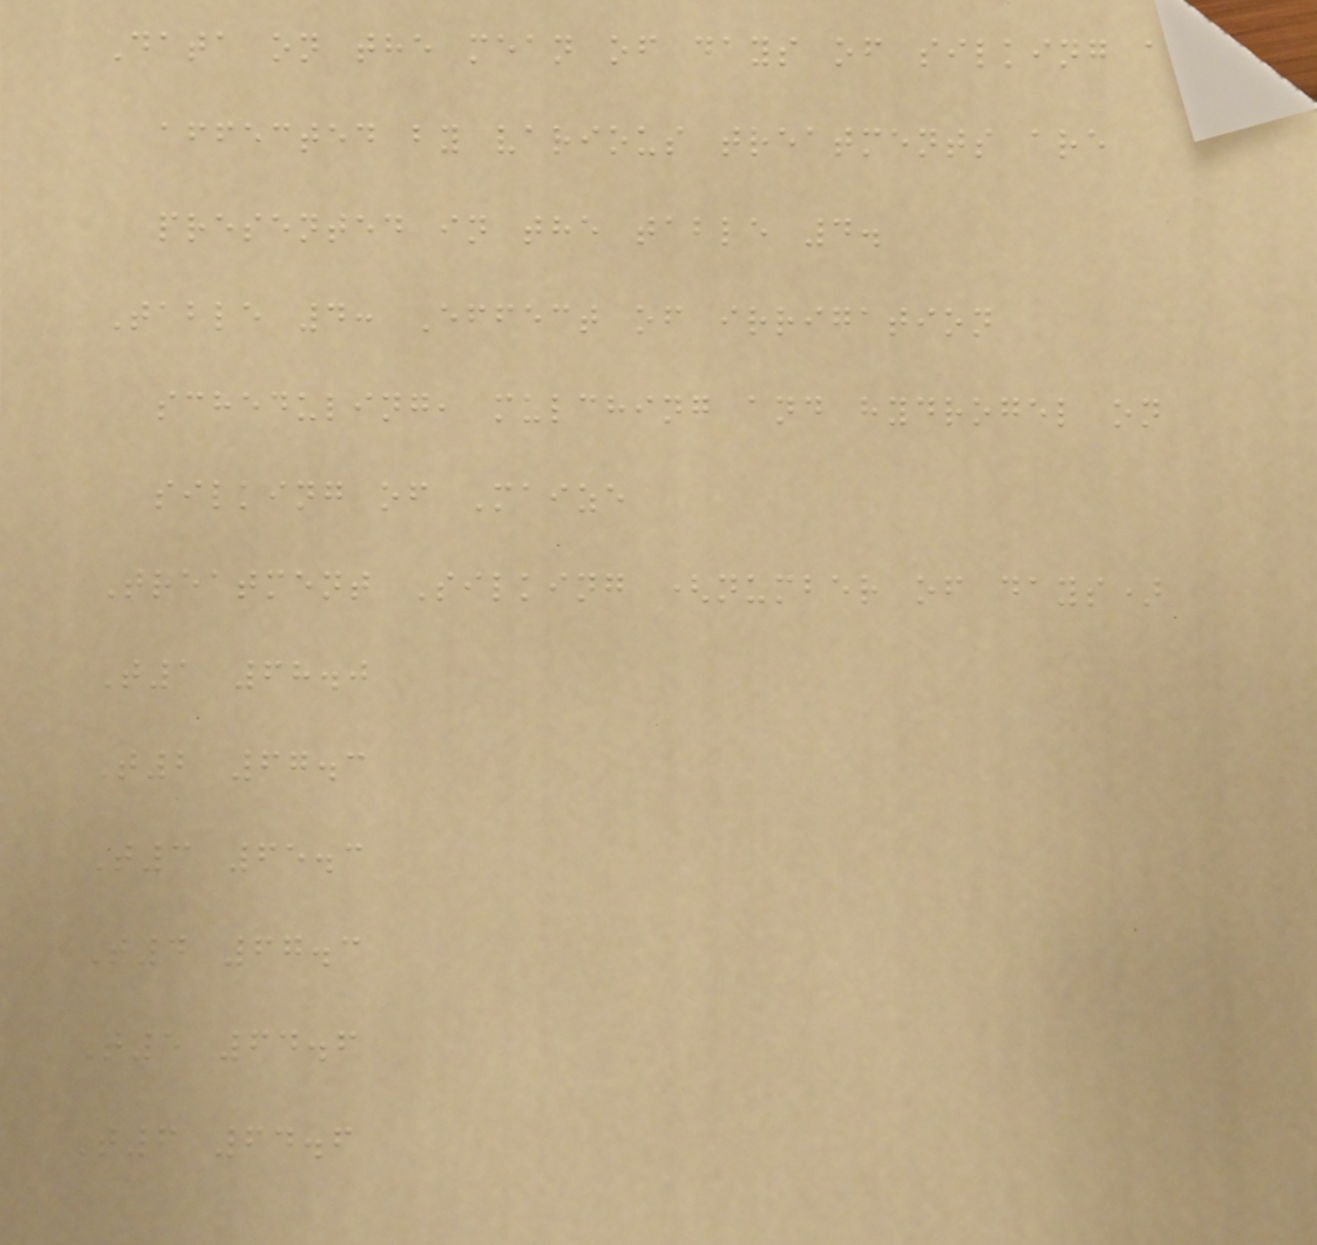Data on the mean of days of silking as
affected by various treatments are
presented in the table 4.
Table 4: Effect of irrigation
scheduling, mulching and hydrogel on
silking of Maize
Treatment Silking (number of days)
T1 68.0
T2 67.3
T3 65.3
T4 67.3
T5 64.6
T6 64.6
